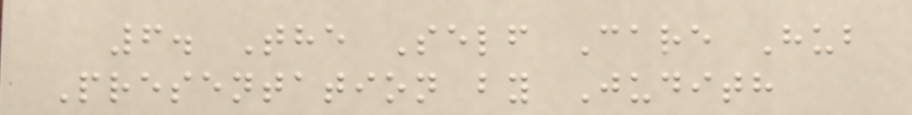6. The Self Care Hub
Presentation by Judith
